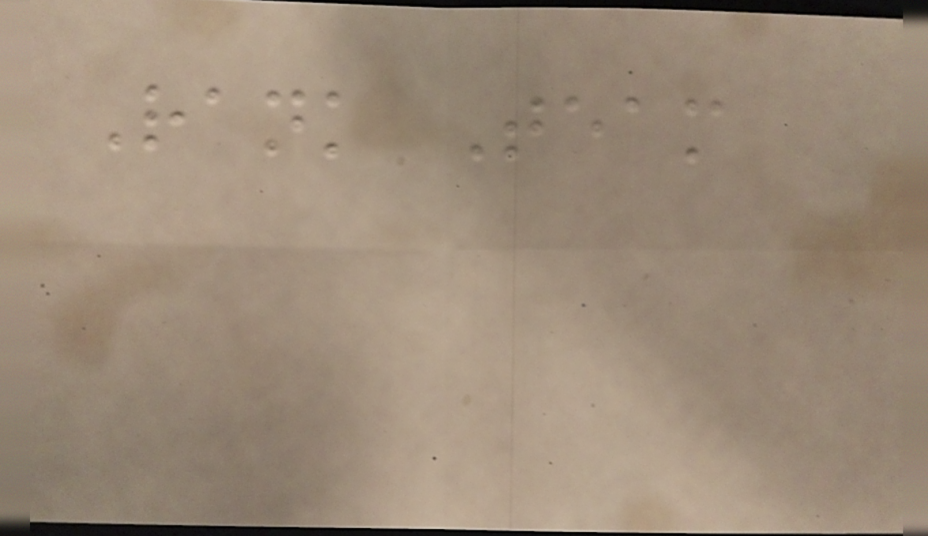Rank Team
